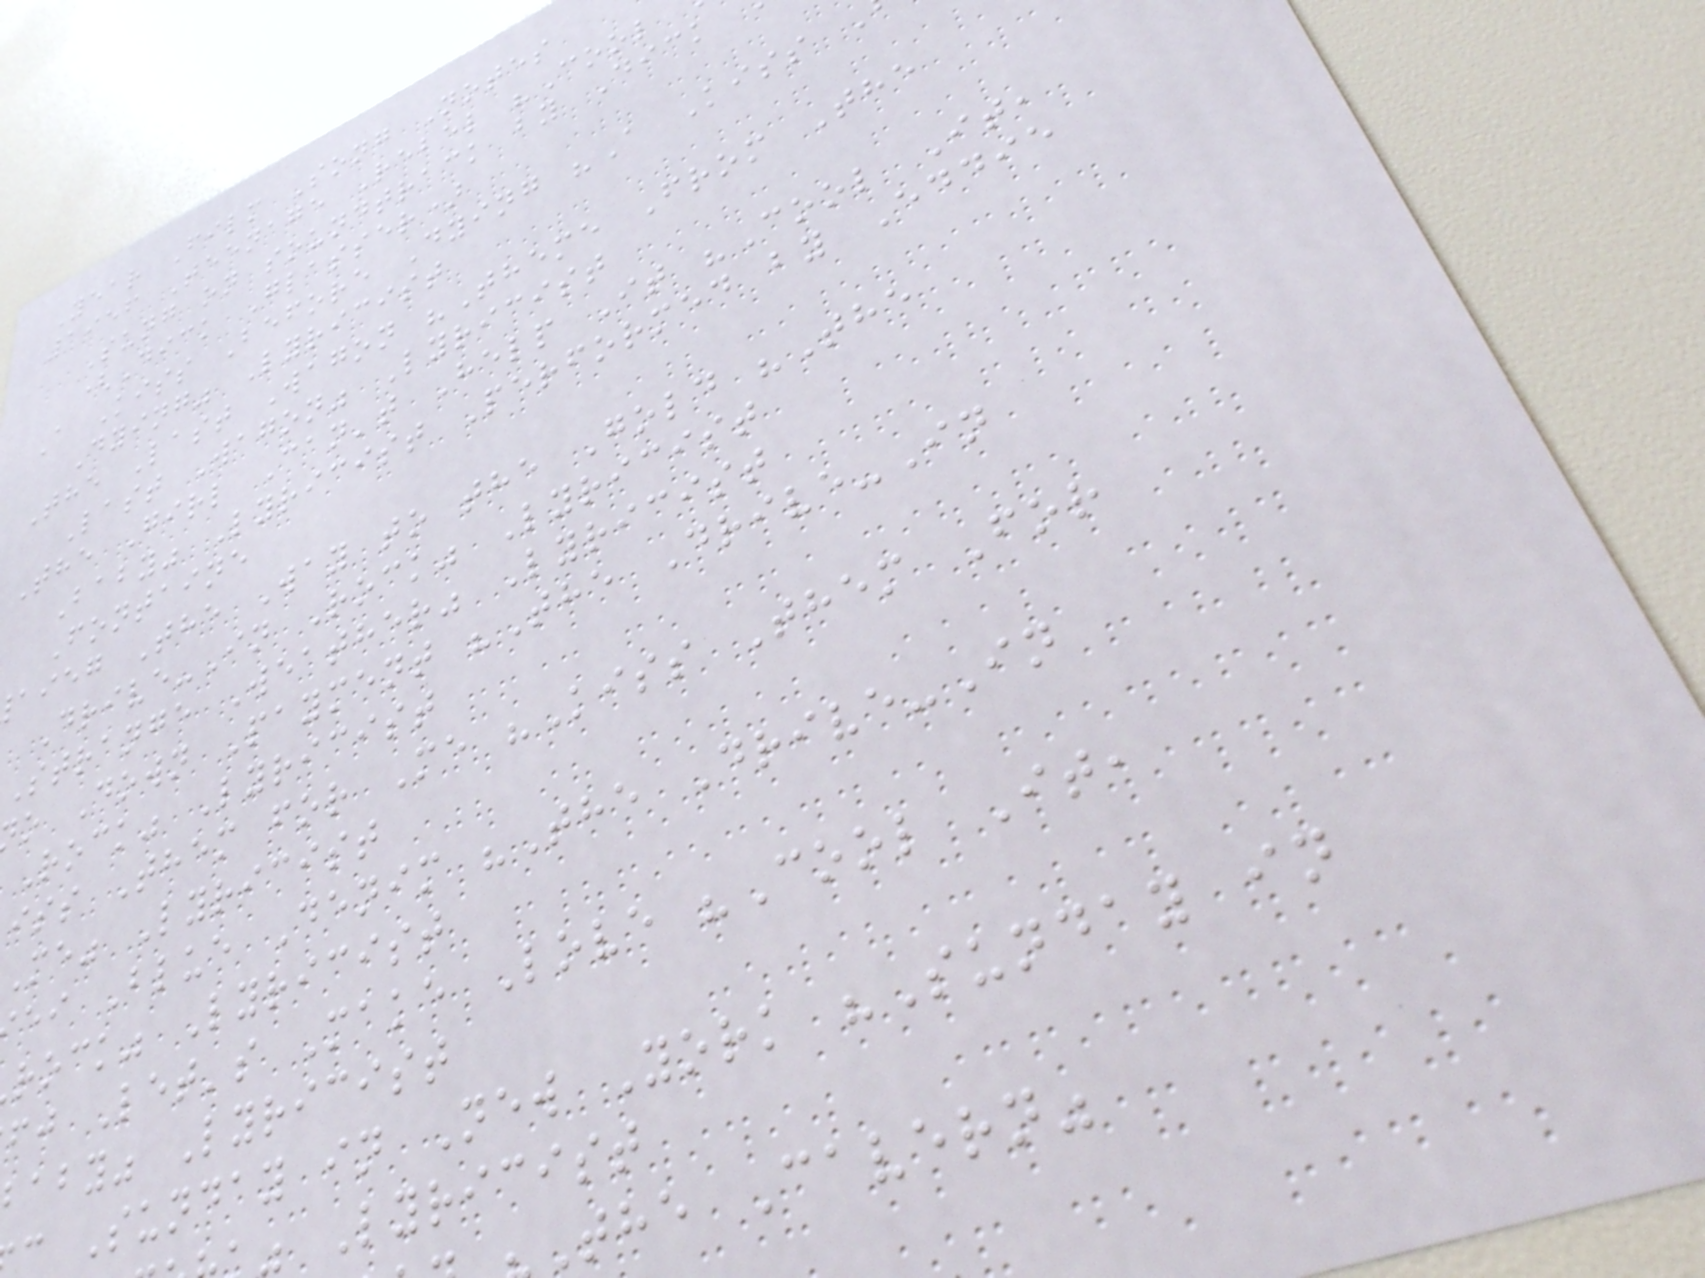Year Film Song Notes
1956 Teenage Rebel "Cool
Sung on soundtrack by Dick
(Dick Glasser)
A Kiss Before Dying "A Kiss
Dying" Lyricist
The Last Wagon "Theme From The
Last Wagon" Lyricist
The Girl Can't Help It "Cool It,
Baby" Lyricist Performed by Eddie
Fontaine
aieg The Way to the Gold "The
Drive-In Rock" Lyricist
Strange Weather" Lyricist
o Down Payment "The Drive-In
Rock" Lyricist
iss Them for Me "Kiss Them For
Me" Lyricist
ei Blue Denim "The Drive-In
rock" Lyricist
fj Let's Make Love "Cool It,
baby" Lyricist
c Sunday in New York "Sunday in
Lyricist
The Cavern"
